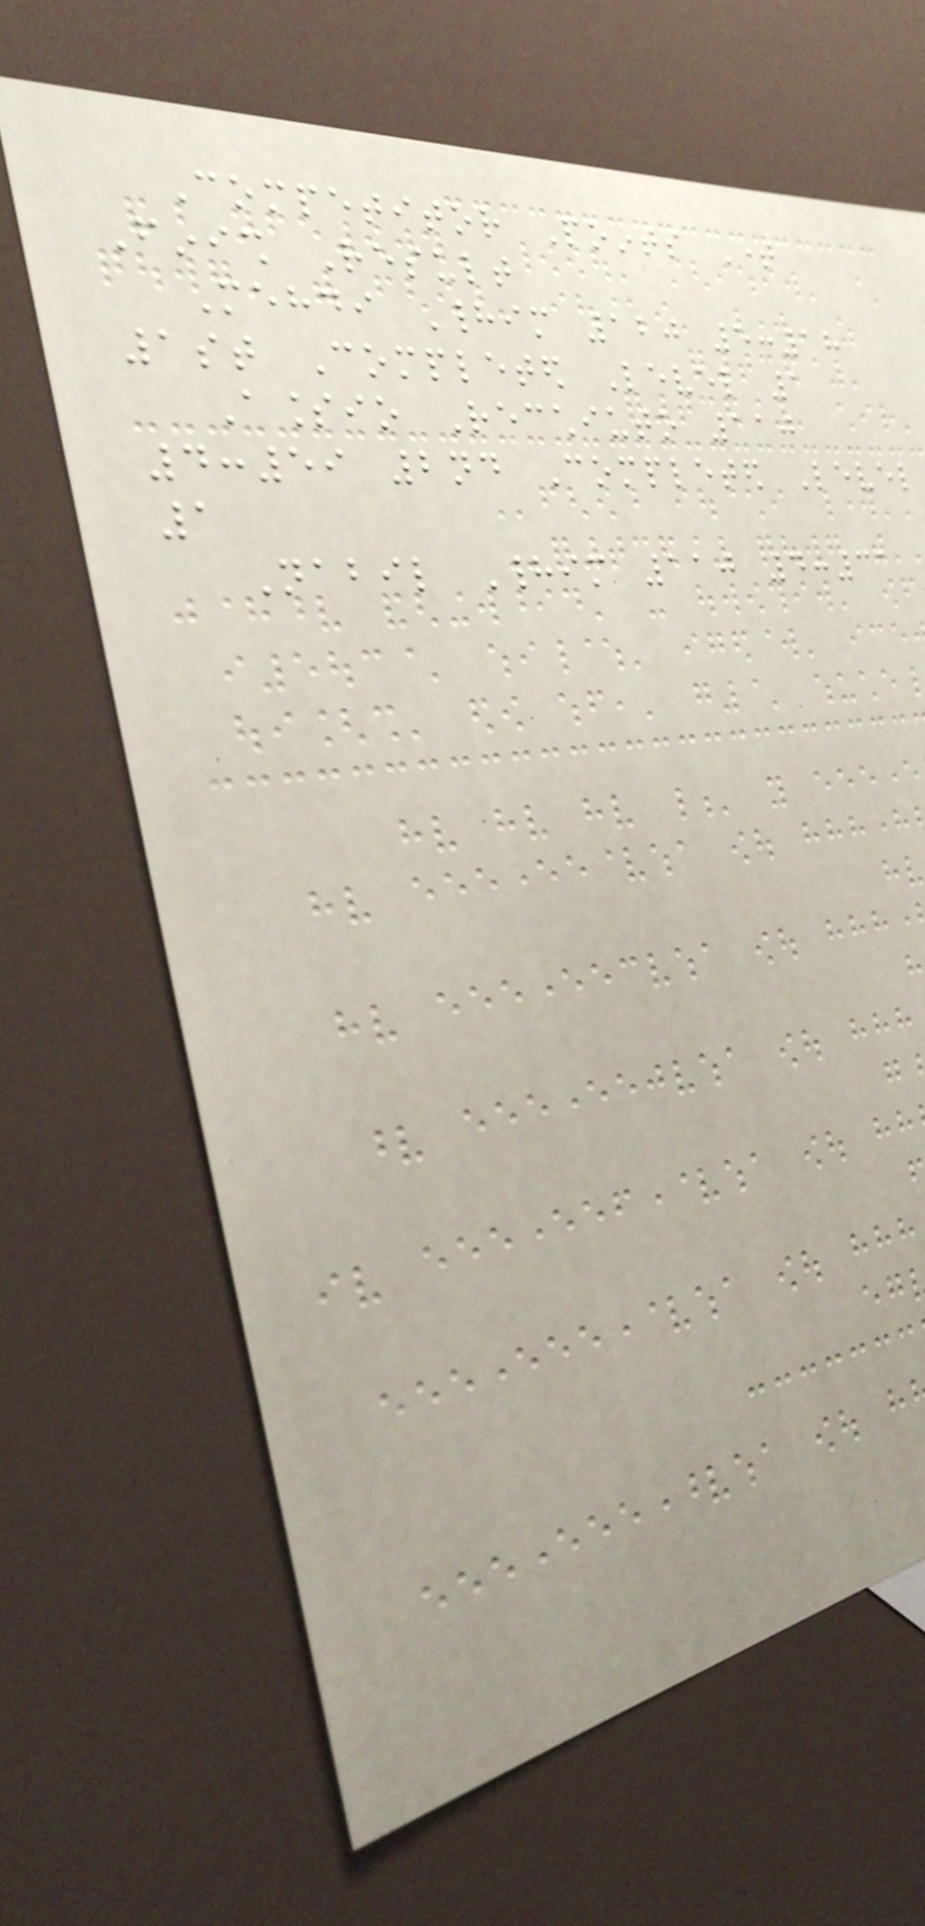Competitor Points Time
Finish Result
Mehdi Hadim 120 5:18
1st Completed Level 1
Alessio Recchiuto 110
4:59 2nd Completed Level
1
Nabil Hadim 110 4:31
